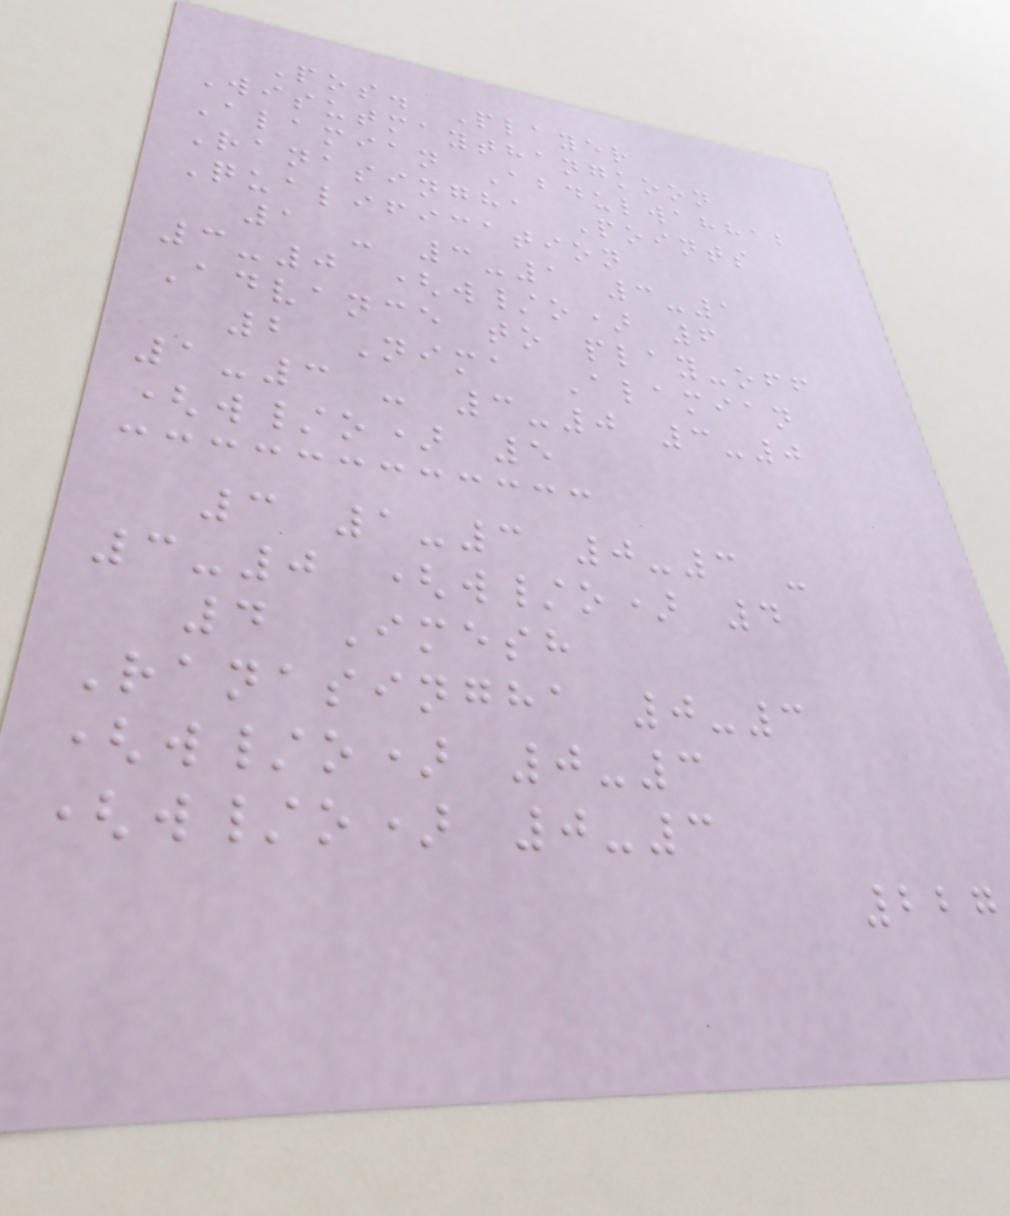Pos. Player
Wisutmaythangkoon
Alamian Abdulwahhab
Ranasingha Points
Qualification
1 - 3-1 3-1
3-0 (w/o) 6
Advance to play-off
2 Nima Alamian
1-3 - 3-0 3-0
(w/o) 5
3 1-3 0-3 -
3-0 (w/o) 4
4 Imesh
Ranasingha 0-3
(w/o) 0-3
(w/o) 0-3
227
